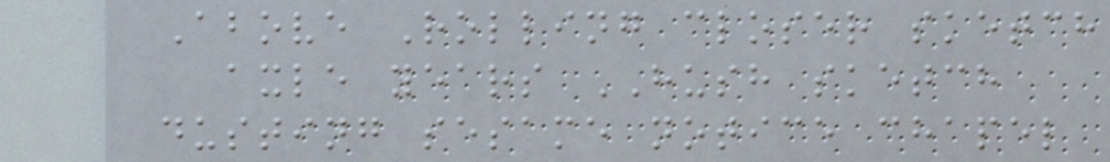Above Rolling closer sketch
axle years HUSH sketch
dusting sesame notice chapel
